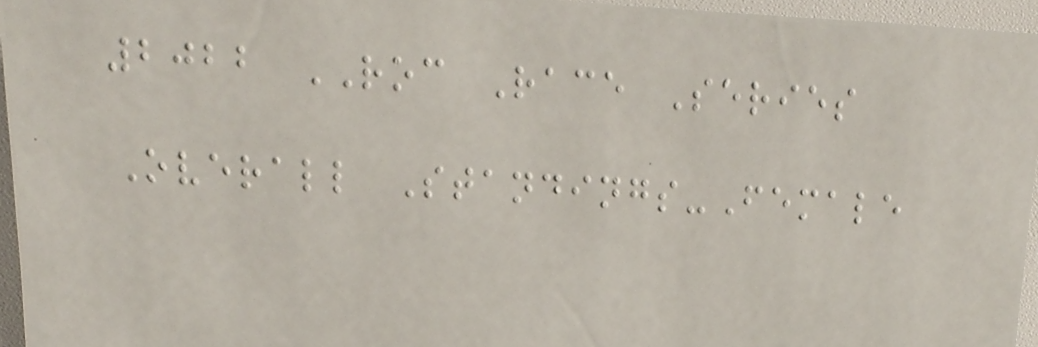2022 ROC Race Series
Overall Standings-Female
